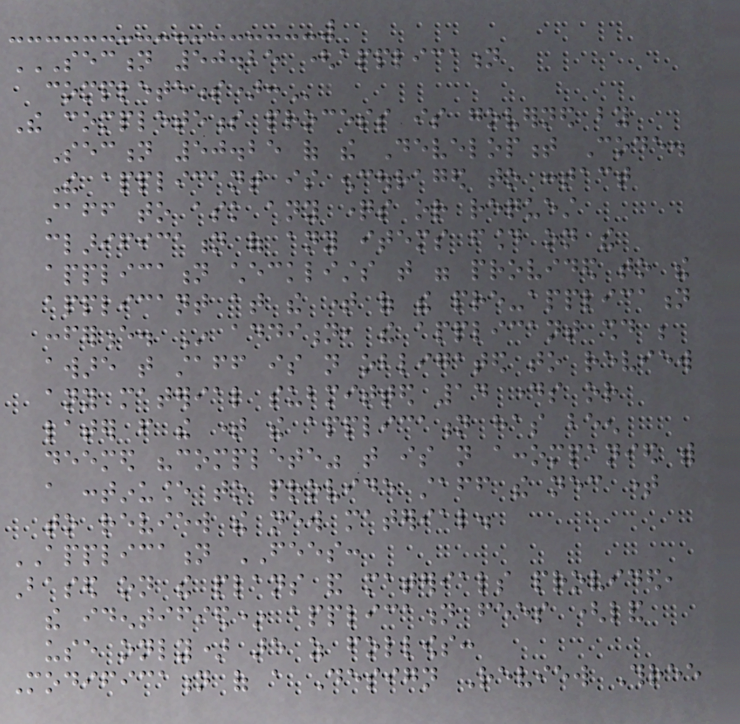SECTION 50.25 (APPLICATION
COMPLETENESS):
The completeness process is governed by
Section 50.25 of the Development Code.
The applicant is encouraged to contact
staff to ask any questions or request
clarification of any items found on the
application checklists that were provided to the
applicant at the time of the pre-application
conference. In addition, the applicant should be
aware that staff is not obligated to review
any material submitted 14 days or
later from the time the application has been
deemed "complete" that is not accompanied with
a continuance to provide staff the necessary time
to review the new material.
APPLICATION FEES:
Based on the plans and materials provided,
the identified* application fees (land
use only) are as follows:
Modification of a Design Review Three
